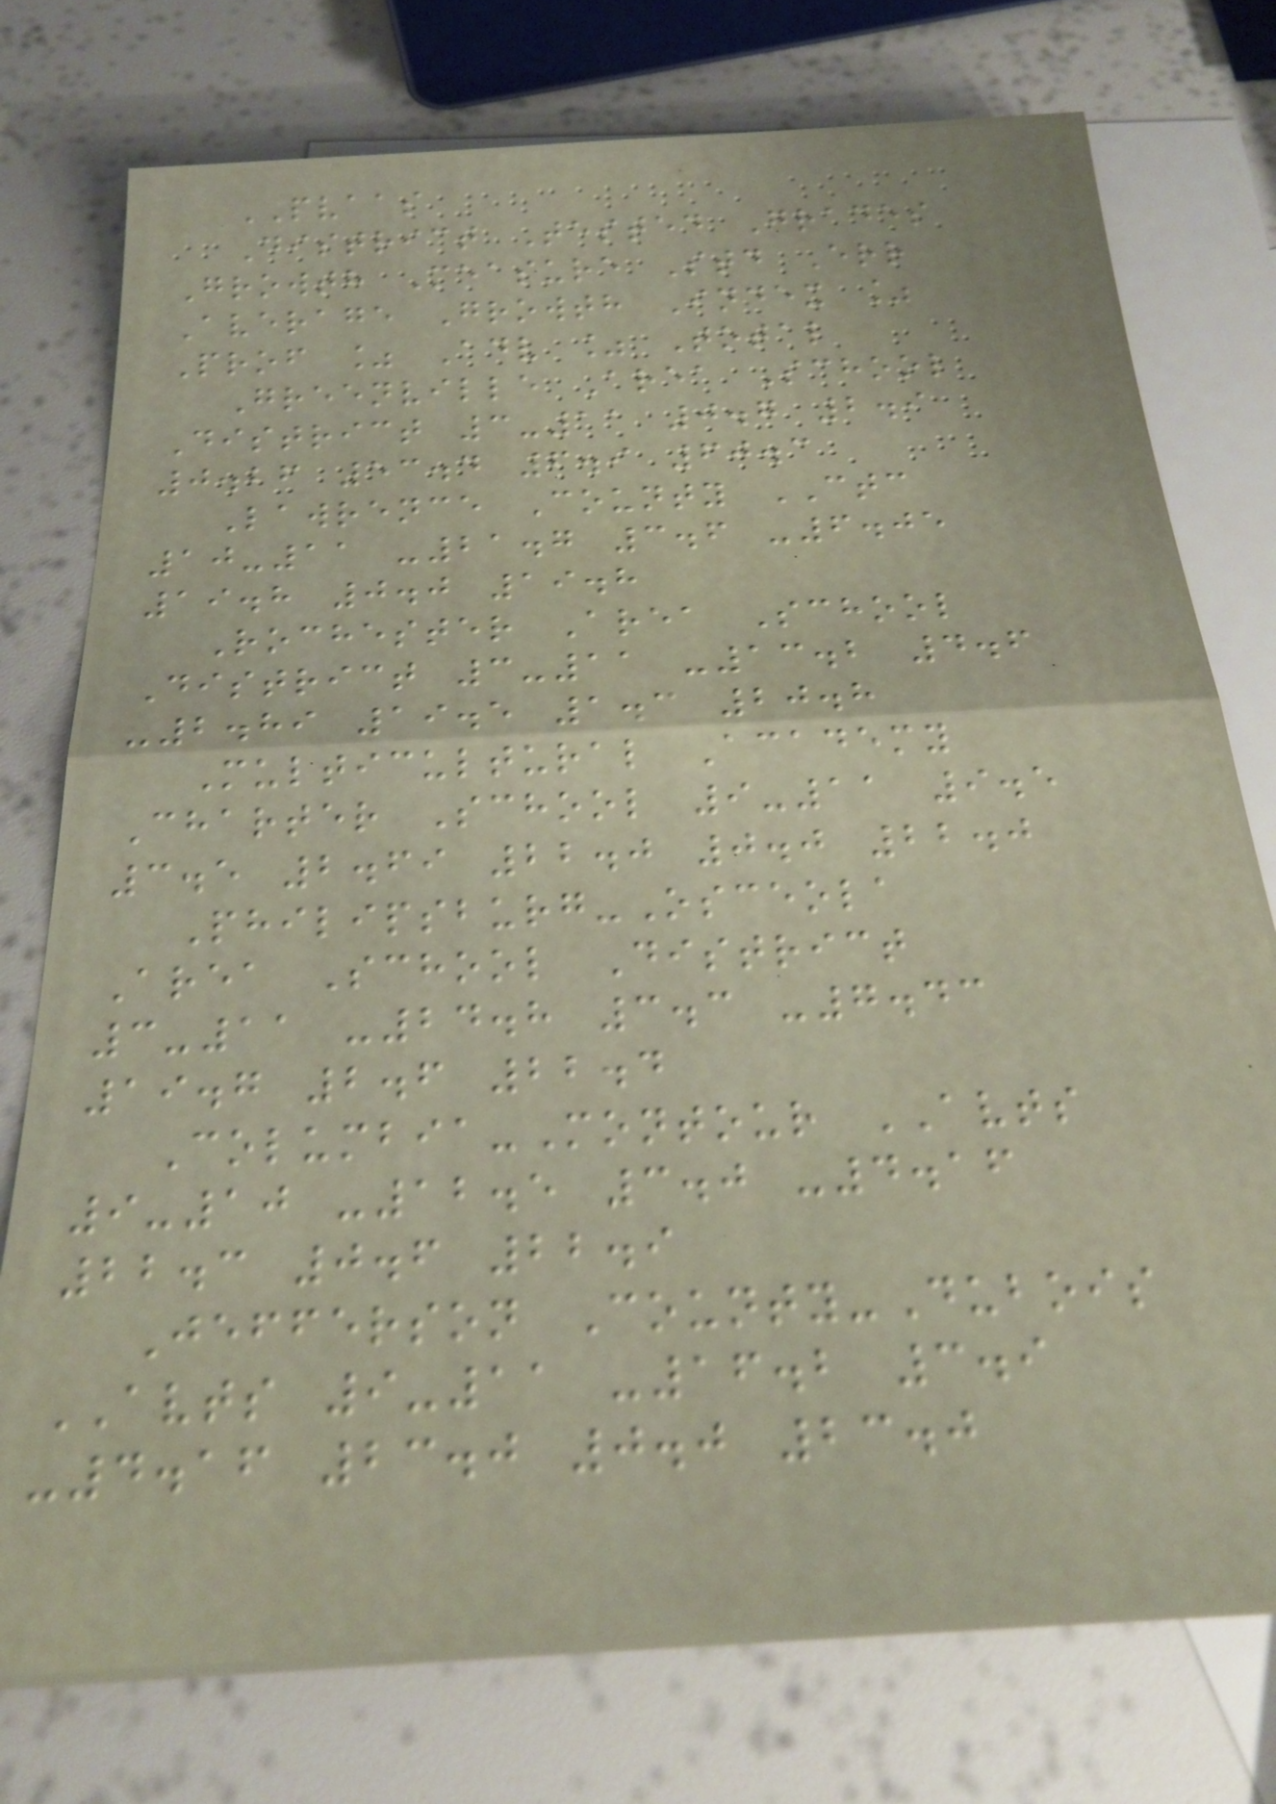PVAAS
District Tested Grades
Growth Measure Std Err
Average Growth Index %
Prof % Adv % Total
Greenville Area School
District 3-11 0.7 2.9
0.26 53.4 6.9 60.3
Lawrence County CTC
10-11 -21.7 3.6 -6.05
19.8 0.0 19.8
Rochester Area School
District 3-11 -13.2 4.6
-2.89 19.5 1.3 20.8
Multicultural Academy
Charter School 9-11 9.5
3.5 2.69 22.0 0.0 22.0
Philipsburg-Osceola
Area School District
3-11 -24.8 3.3 -7.43
19.7 2.6 22.4
Columbia-Montour AVTS
9-10 -12.5 3.0 -4.16
22.3 0.6 22.9
Jefferson County-Dubois
AVTS 9-11 -16.2 3.9
-4.16 23.0 0.0 23.0
